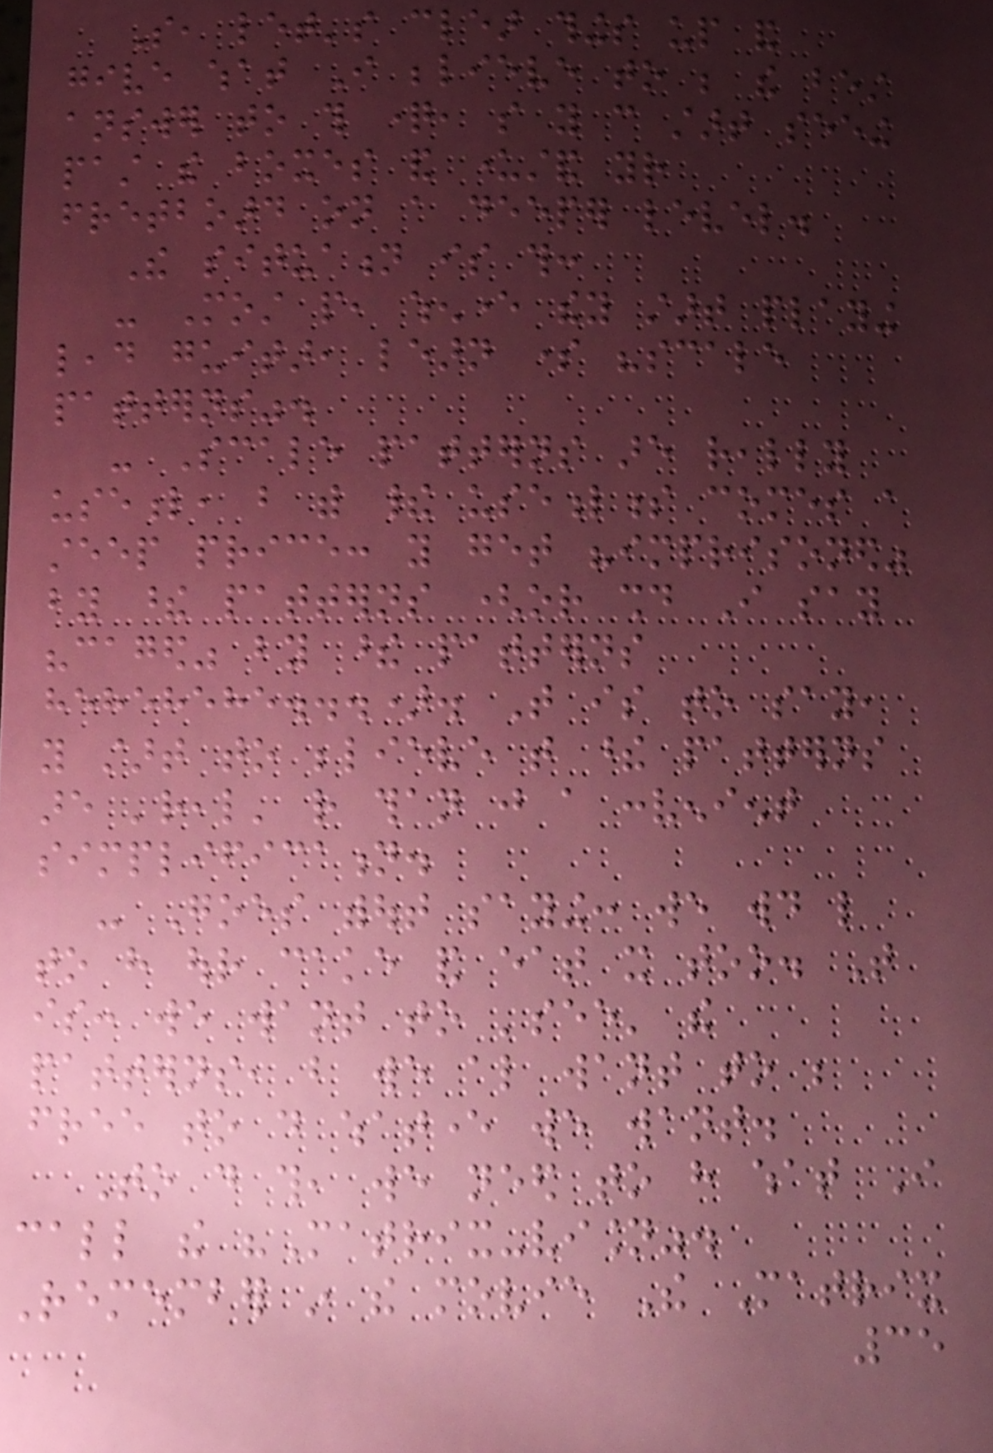So, let's clear things up and
give what I believe to be the best
answer to this question, so you can start seeing
past the boxes and understand your
fretboard on a deeper level.
The situation is this:
- Most people, whenever they start playing
lead guitar, learn some "scale
patterns".
- Scale patterns are really
useful, but with their usefulness comes a
steep price: you get "imprisoned"
by these patterns (or should I say
"caged" by these patterns
hehehehe...). That is to say,
you start to believe that these patterns
are 'real' rather than just a convenient
simplification.
- Goes without saying: we would like
to have our cake and eat it too. That
is: we want to 'see' the
patterns, but we also want to be
free to do whatever we want.
To do this, we need to have what I
call the "Matrix-vision".
Remember in the movie The Matrix
35
